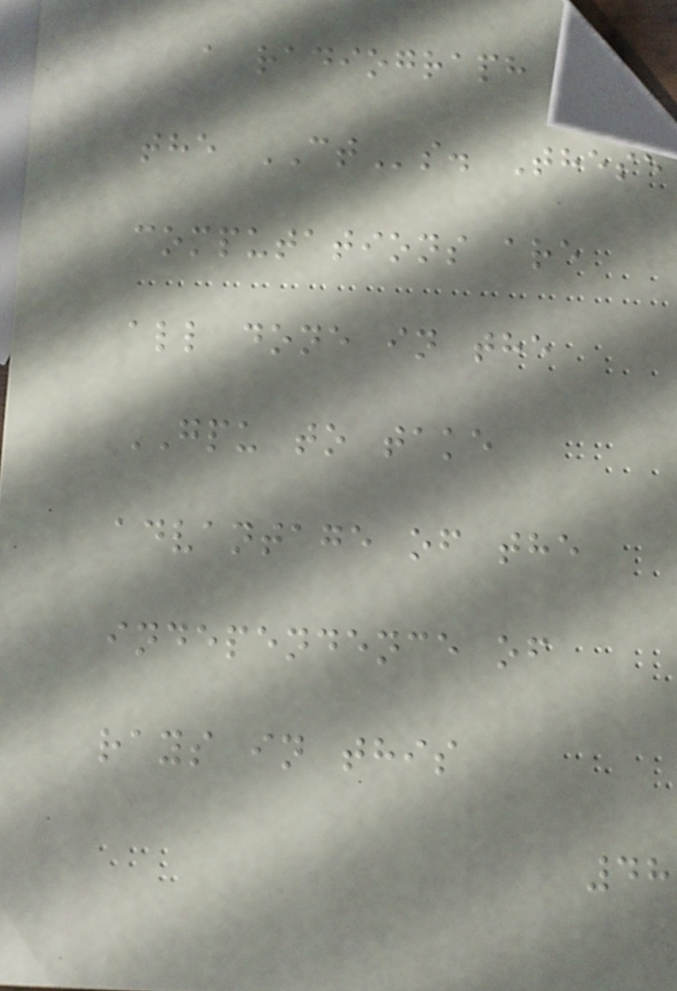a radiograph from
the CTs. These
computations are
all done in the
GPU to take
advantage of the
independence of
rays in this
48
